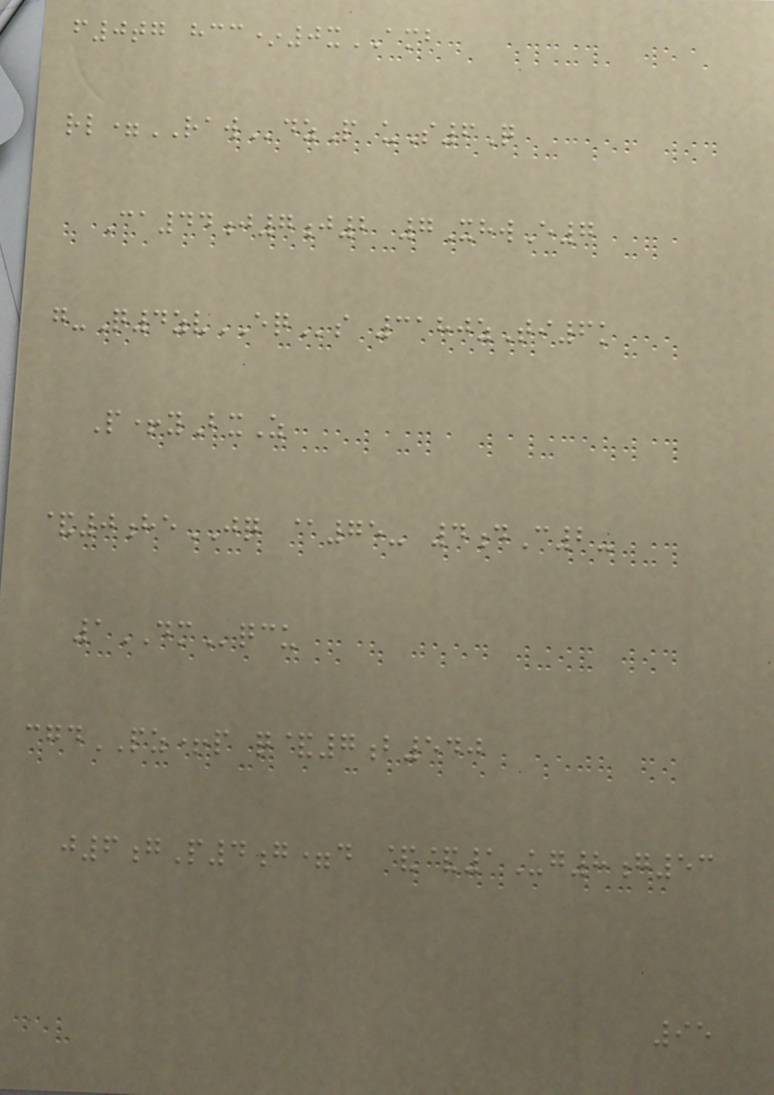f0tg hcc*0xAMB
rl=RAWdzP uS6Q
Ca44j7j2 7XhwE7
g-Q4zvEQs 3180zTi6k
P+yBxZ
&0heJQ @75- 4dC2-
1DMqcu
cgdPZ+p q&7b540
j6gP4g=d &&1Ug8g53
95
